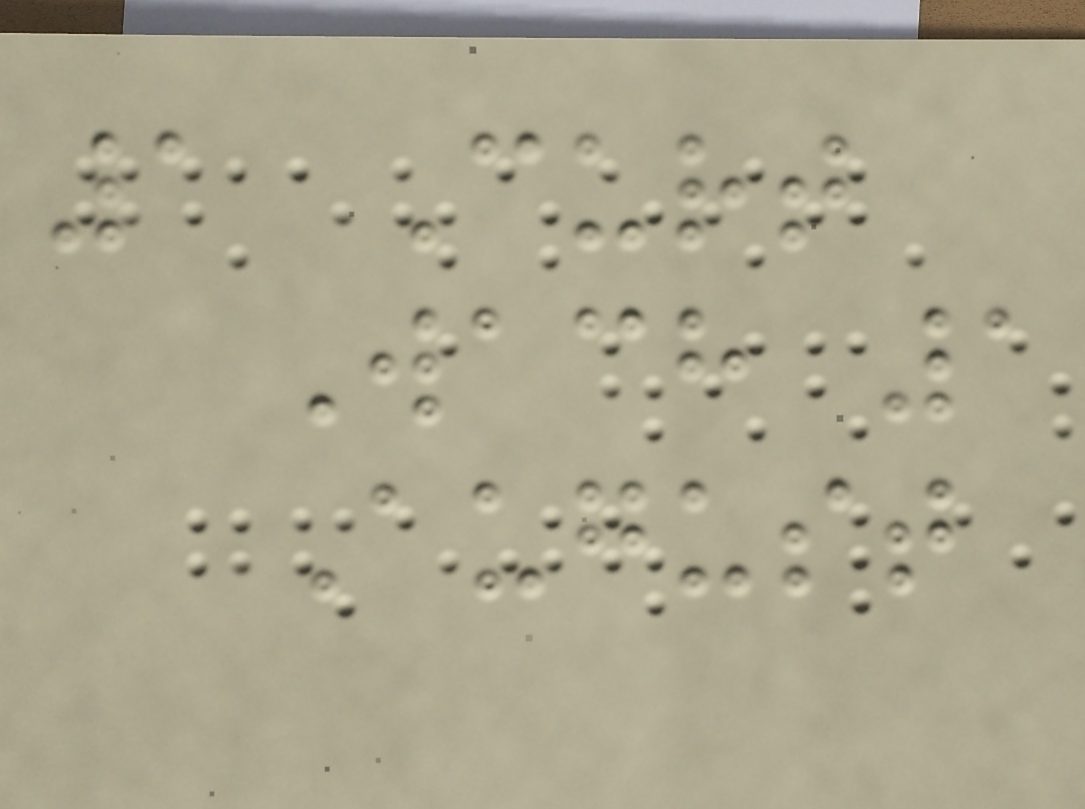1 Curt
Wach 1
August
